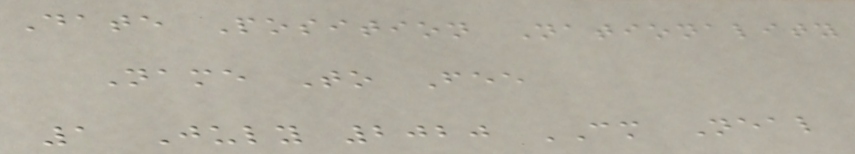Date Position Nationality
Name To Fee
1 July 2020 CM Neal
